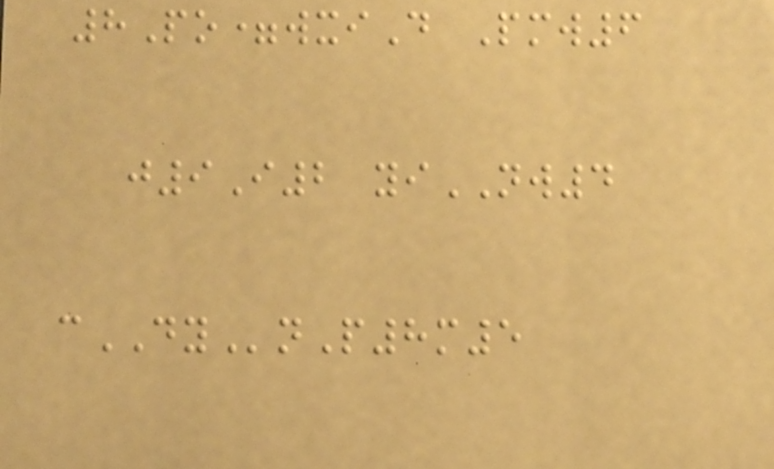8Po=wxiD Pmw6
j9I2 yiNW4
cDYnP8m5
